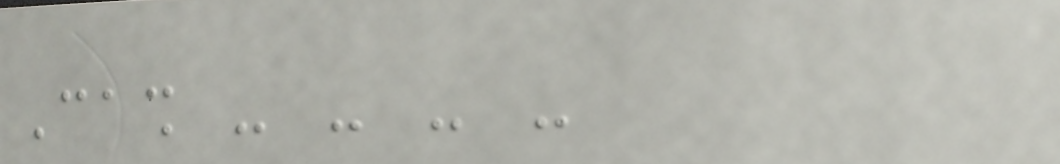Cash - - - -
